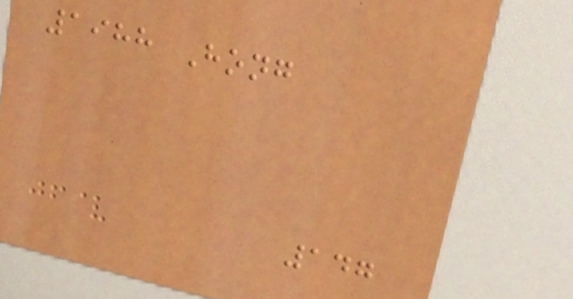1988 Hong
147
